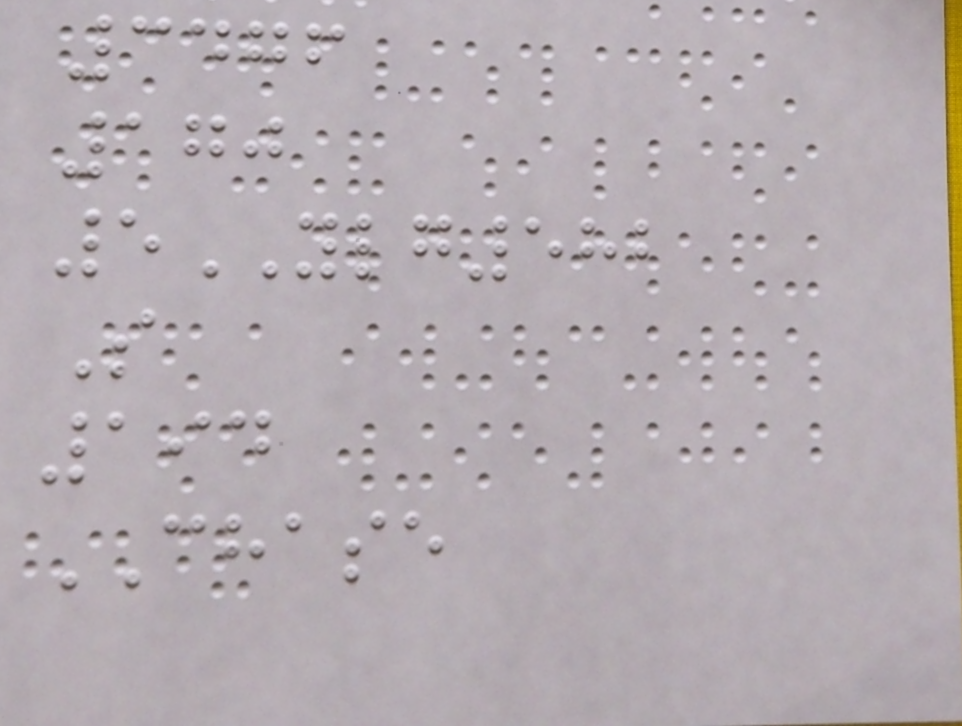3476
170
5YLG582
S
194
CHASE
